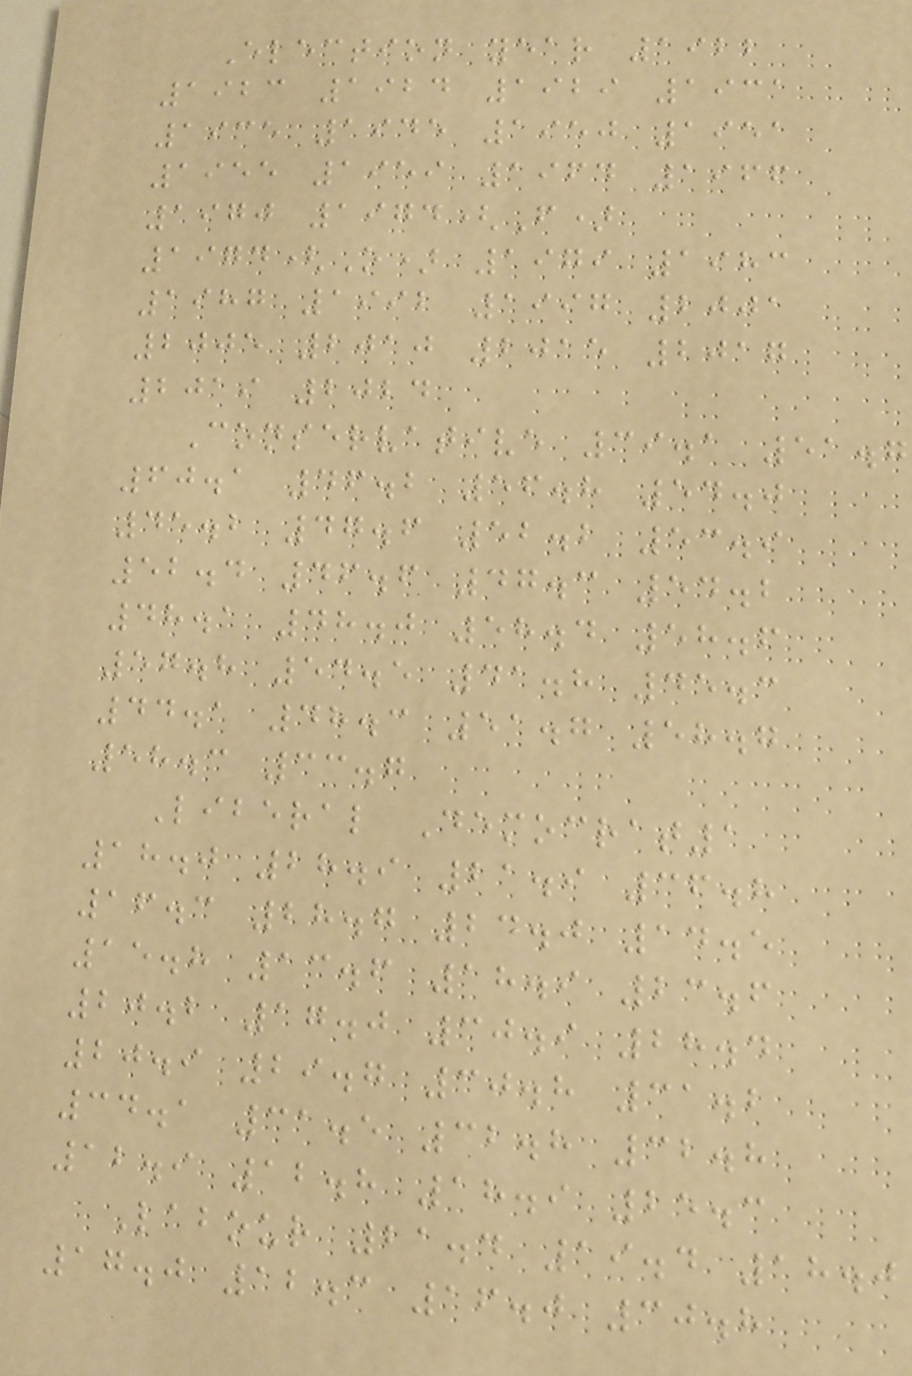Election year 1922
1923 1924 1929 1931
1935 1945 1950 1951
1955 1959 1964 1966
1970 1974(F)
1974(O) 1979 1983
1987 1992 1997 2001
2005 2010 2015 2017
2019 2024
Conservative 39.1 51.7
60.1 46.2 56.8 54.0
45.2 47.6 52.2 53.9
52.4 46.6 47.3 54.2
48.1 48.0 58.4 58.6
57.8 54.5 41.8 45.3
44.1 48.3 51.7 58.7
58.3 33.7
Liberal Democrat1
18.0 28.9 21.9 36.8
16.3 28.7 24.0 14.5
15.8 13.6 18.9 23.6
20.2 17.0 30.9 28.4
20.9 29.7 30.8 31.2
34.1 31.5 32.8 32.8
12.9 12.8 18.9 25.3
Labour 21.4 19.4 18.0
17.0 12.3 16.0 30.8
